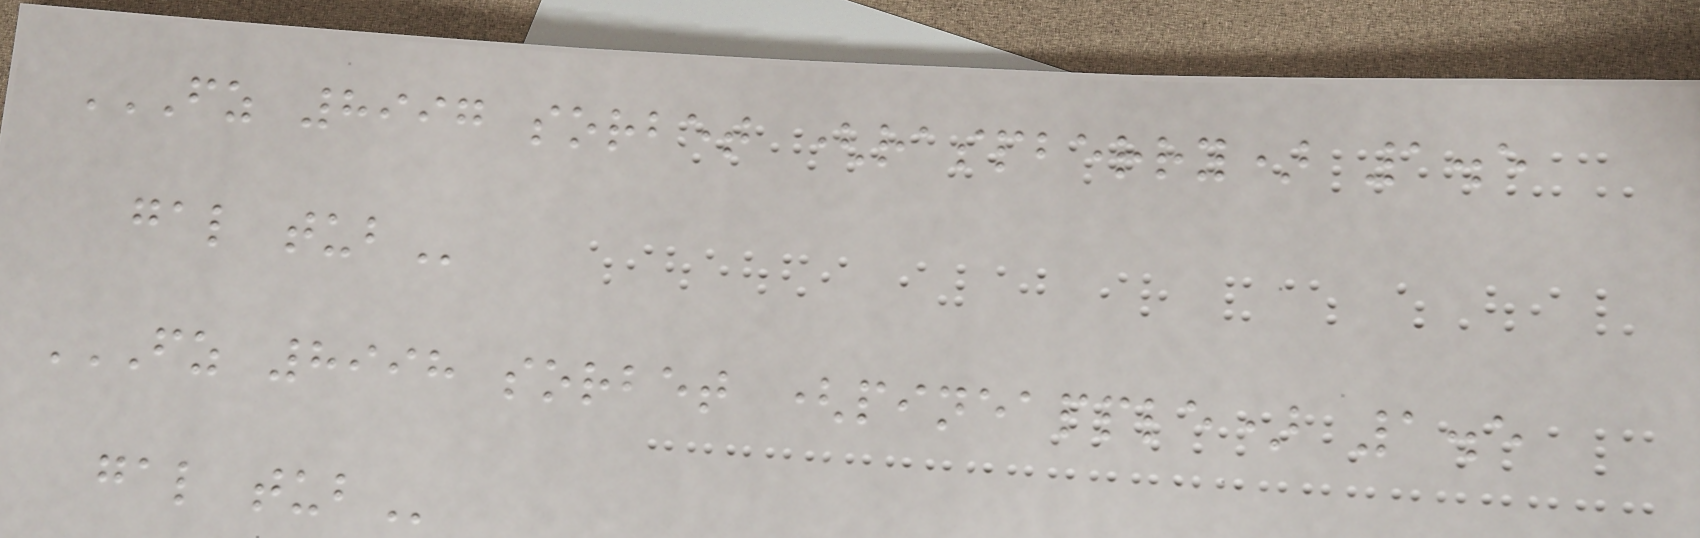FZ 8997 SORBET (RASPBERRY) 1.5
GAL TUB
FZ 8998 SORBET (PINEAPPLE) 1.5
GAL TUB
